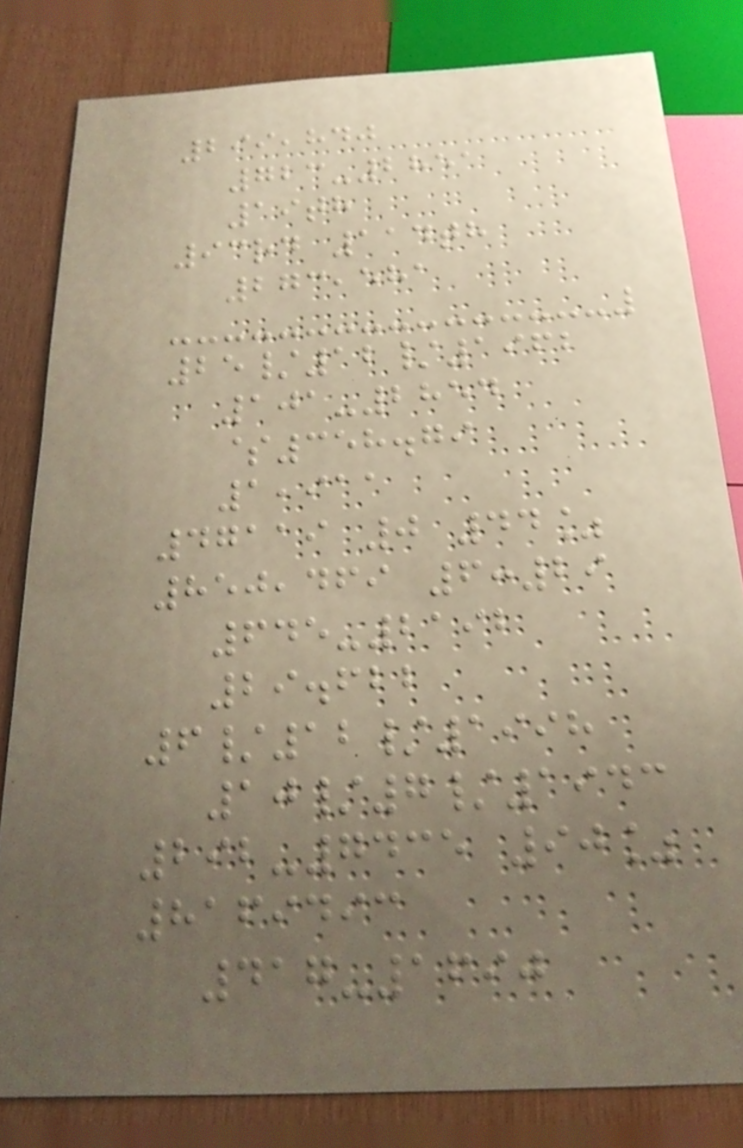299,840
723-2851
19th
93rd 114th
273,581
25/12/1962
101-2854
$358.79
1,911
47119 0 44%
850,469 6:29
645-2192
29.622
6/12/1998
10/7/1943
292-7435 90%
8169493
417-1690
